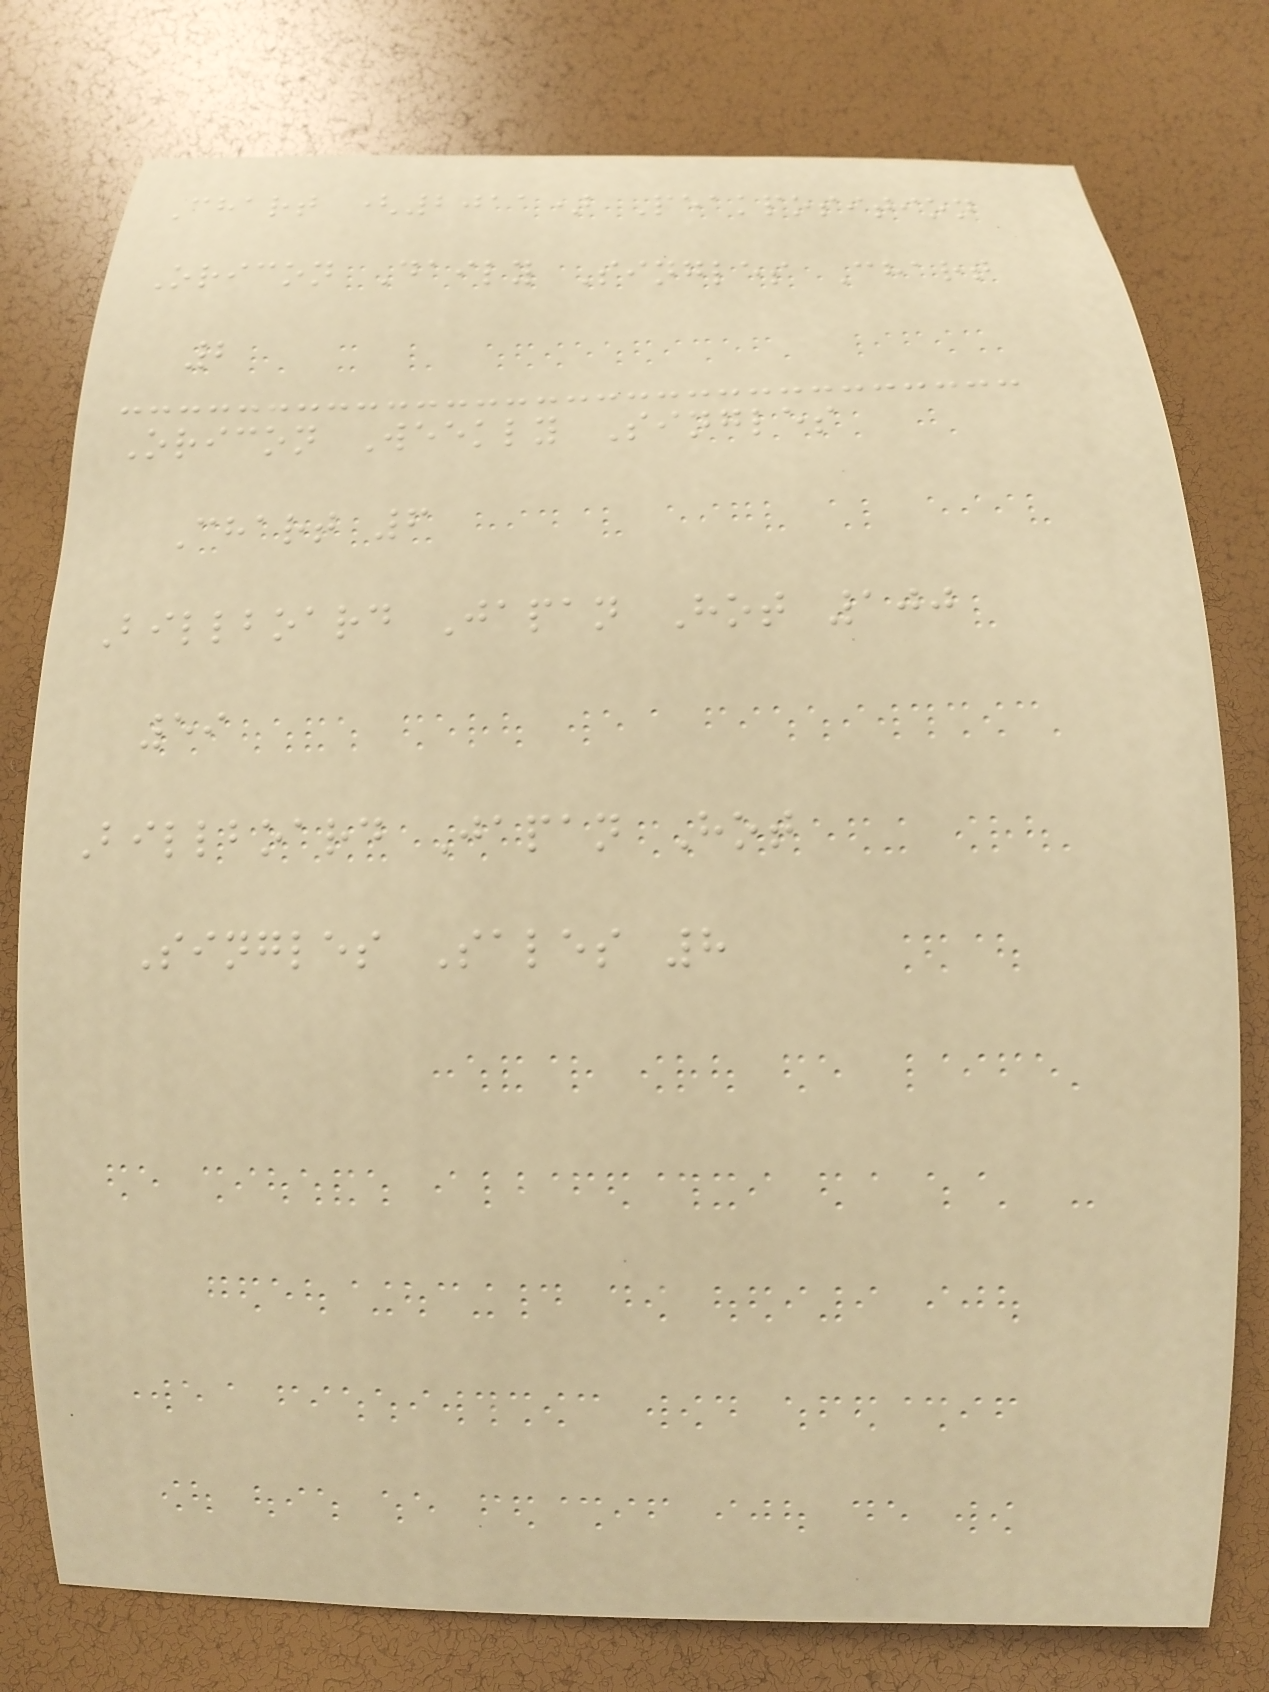Chart (2011) Peakposition
Oricon Daily Singles Chart
2
Oricon Weekly Singles
Chart 6
Billboard Japan Hot 100
59
Billboard Japan Hot
Singles Sales 8
